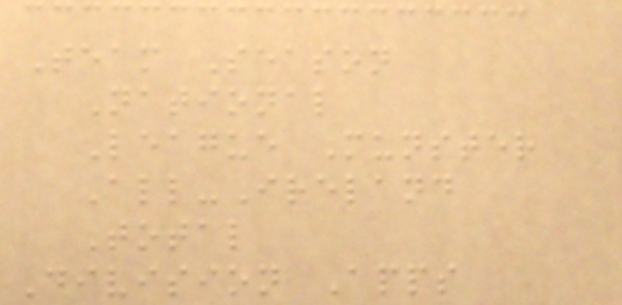Team Season
National
League Munster
All-Ireland
Total
Division Apps
